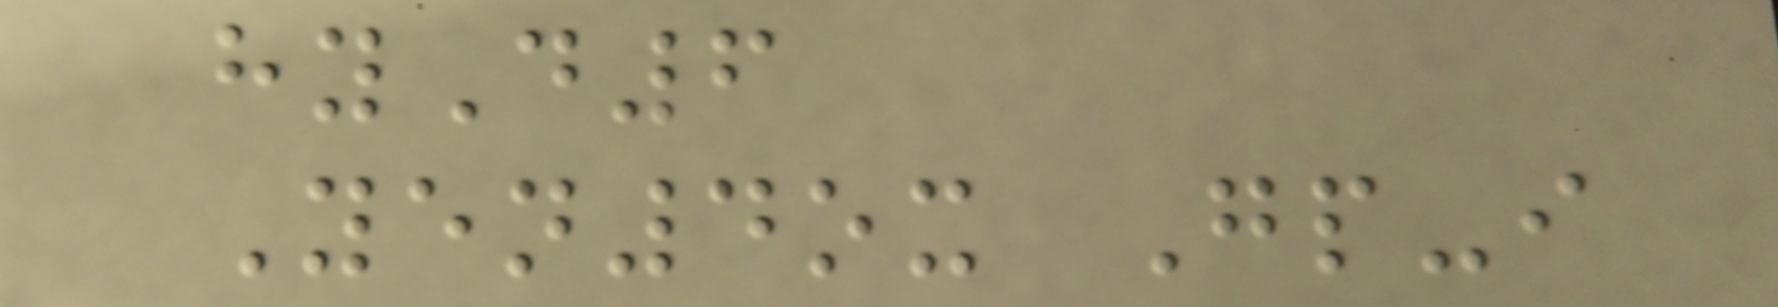hyD6
Yen4ox Gp-i
